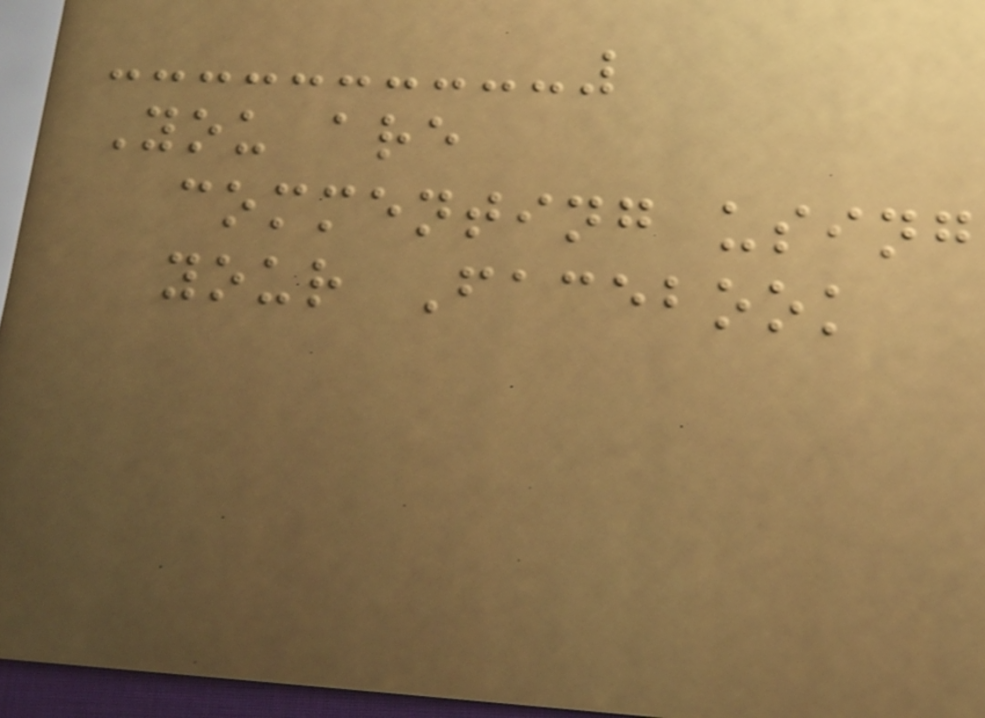You are
commenting using
your Facebook
